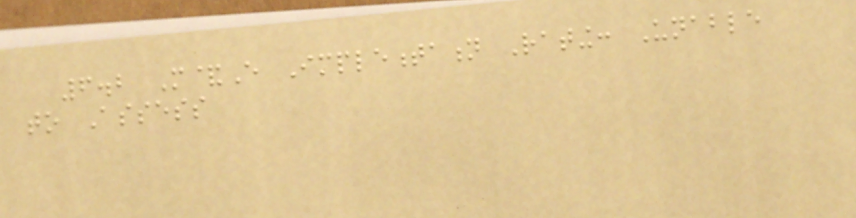6.2 M&E Implementation Rating: Unable
to Assess
